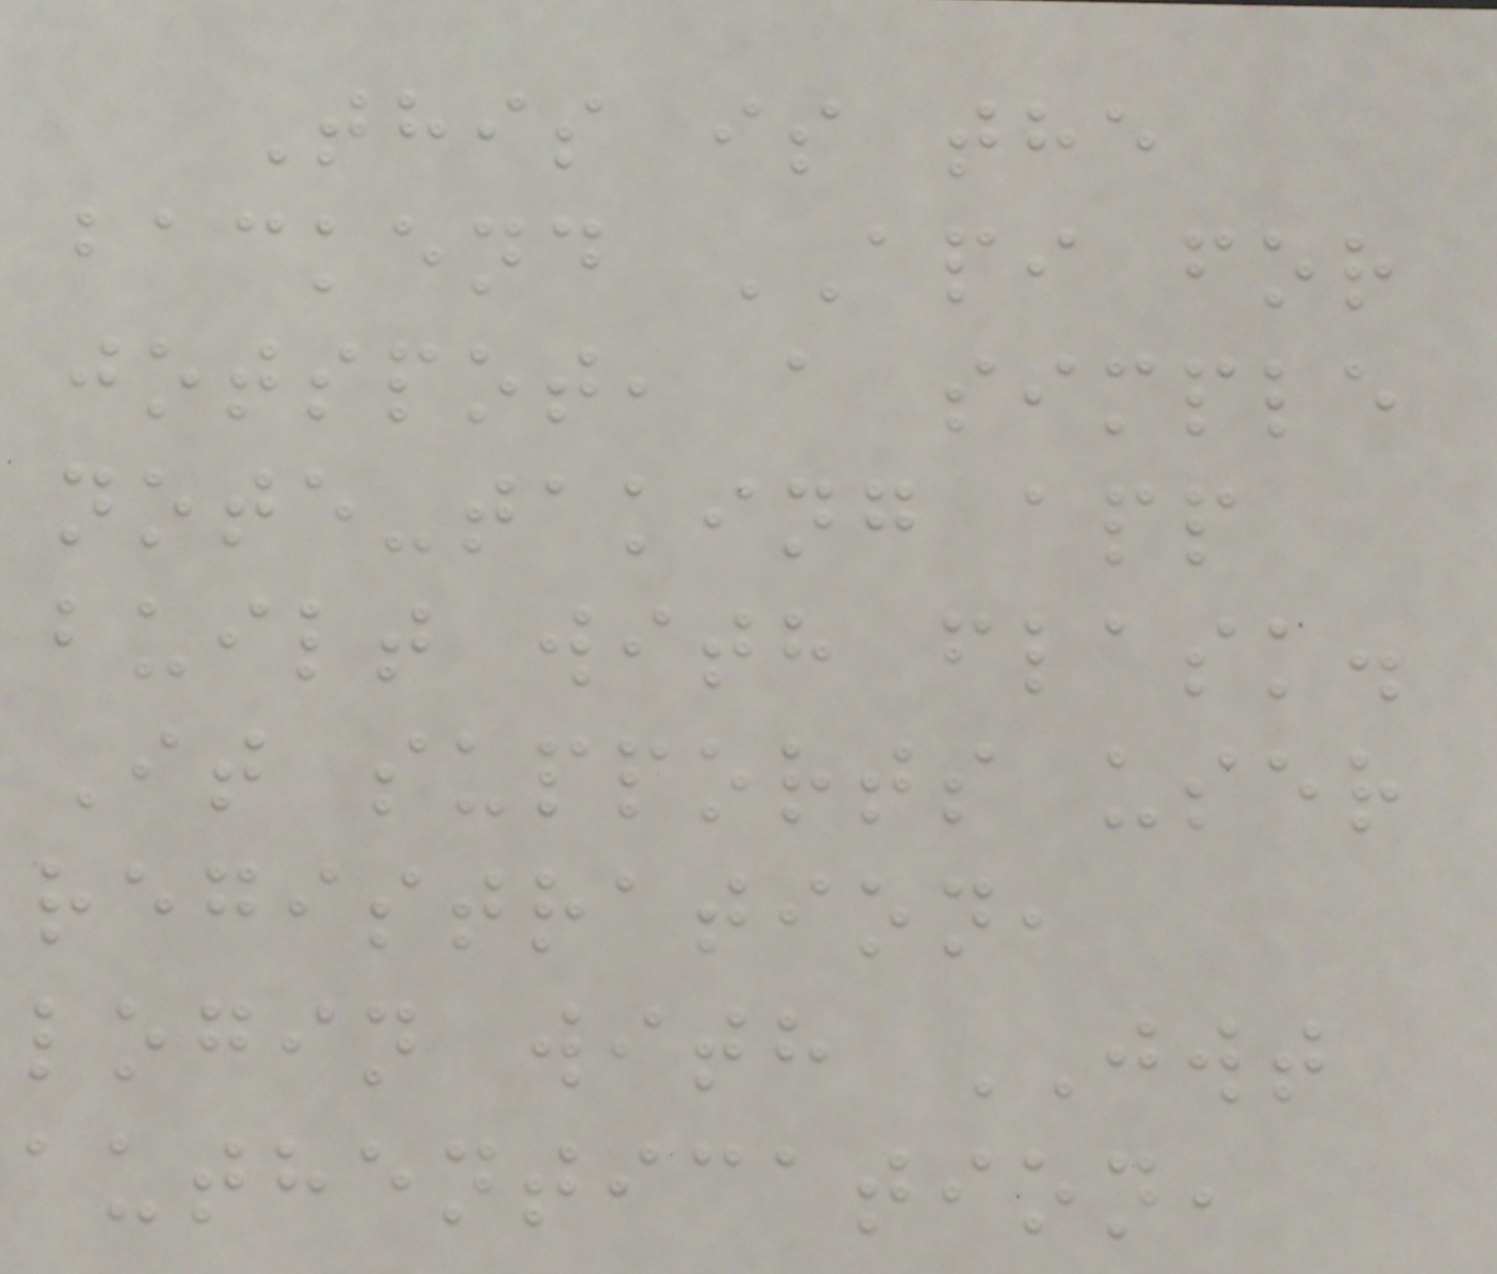This is the
backend API for
jotspot, a simple
note-taking app
built with flask.
It supports user
registration,
login with JWT
authentication,
